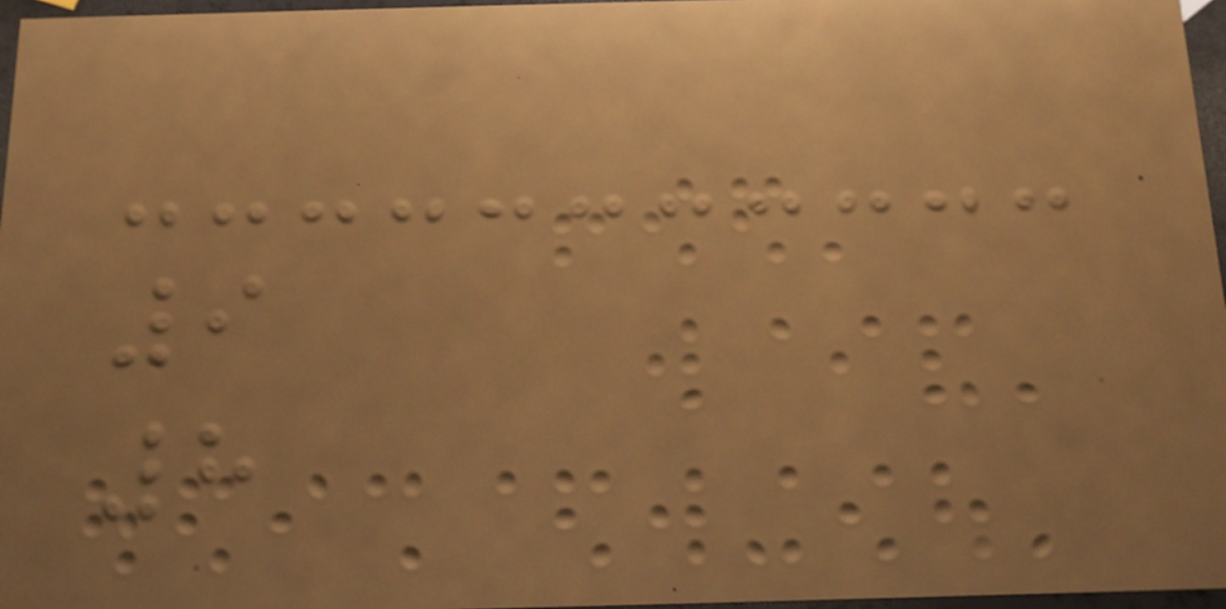9
8
